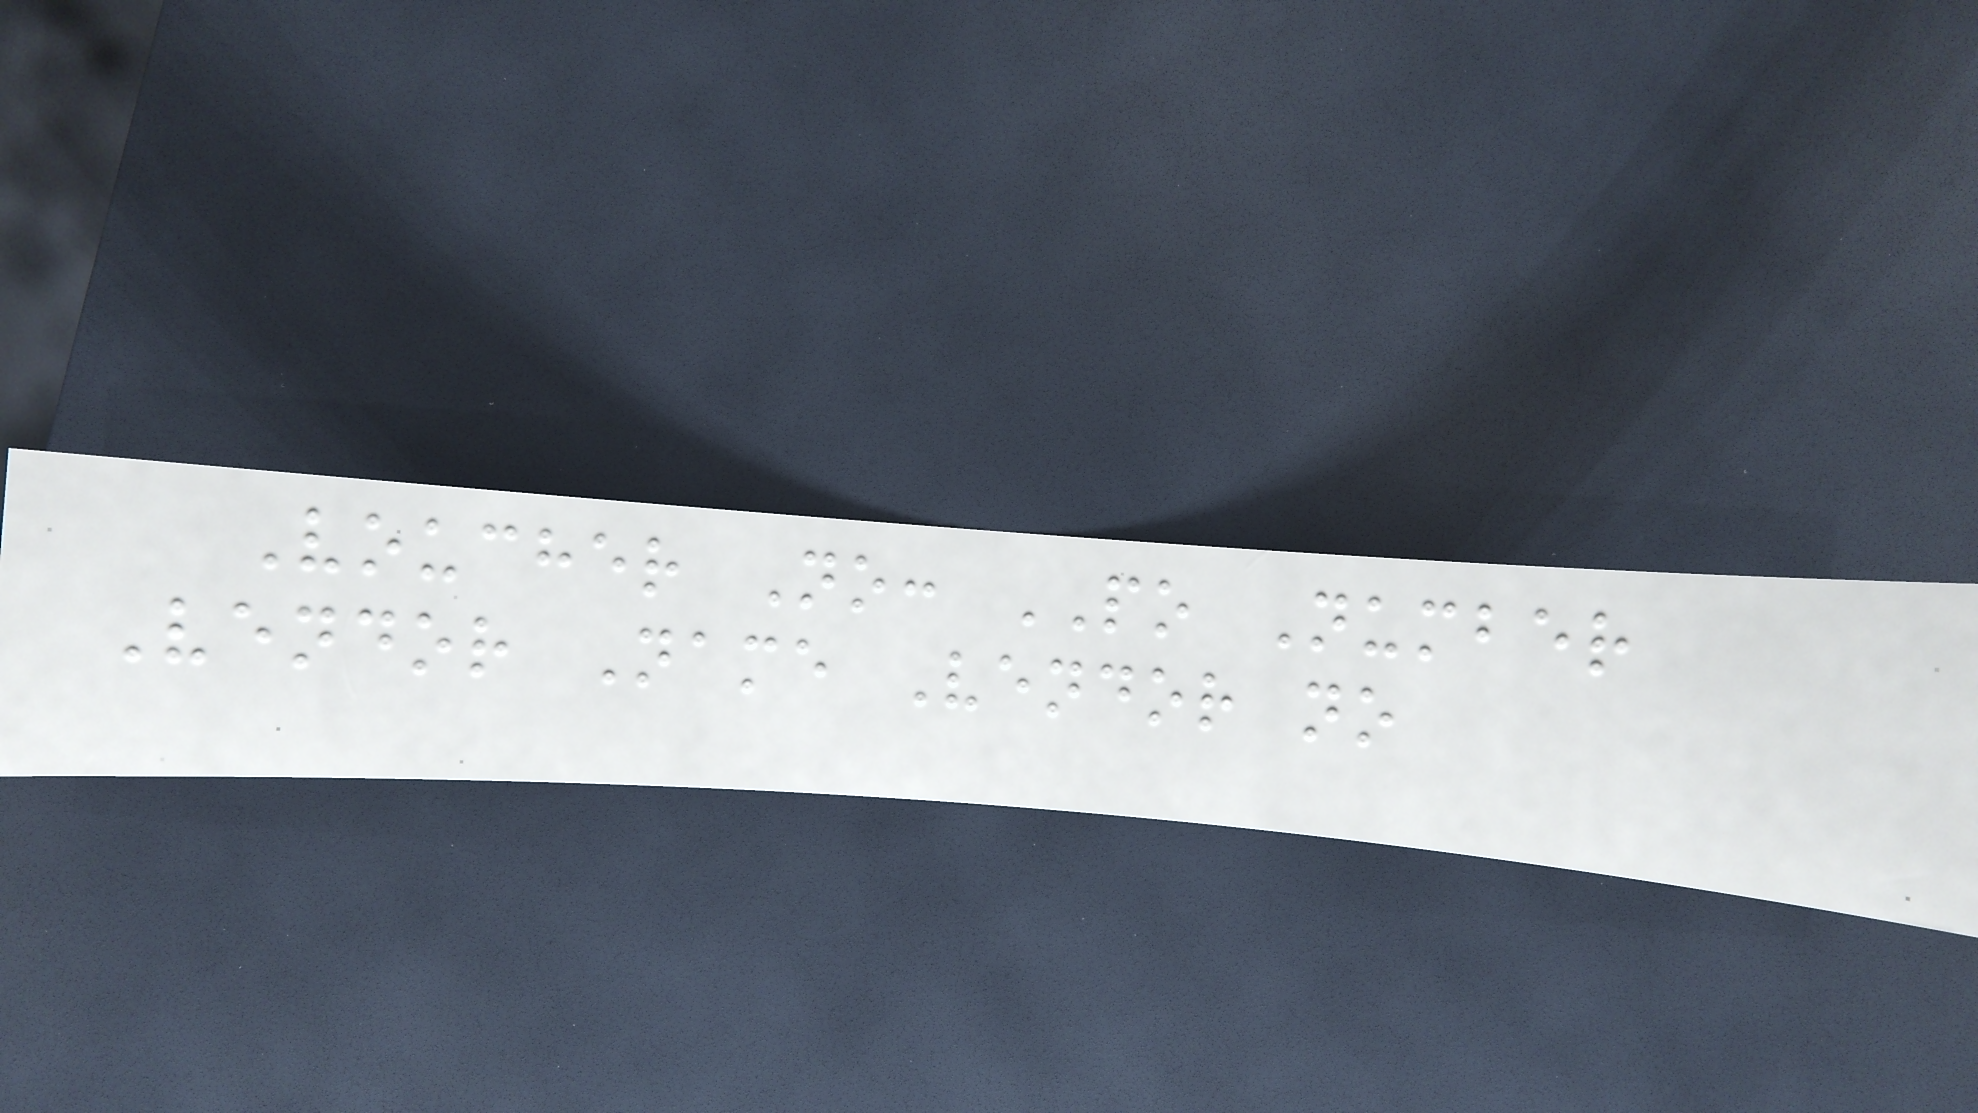Voucher No: PO Number
Vendor Name Vendor no
